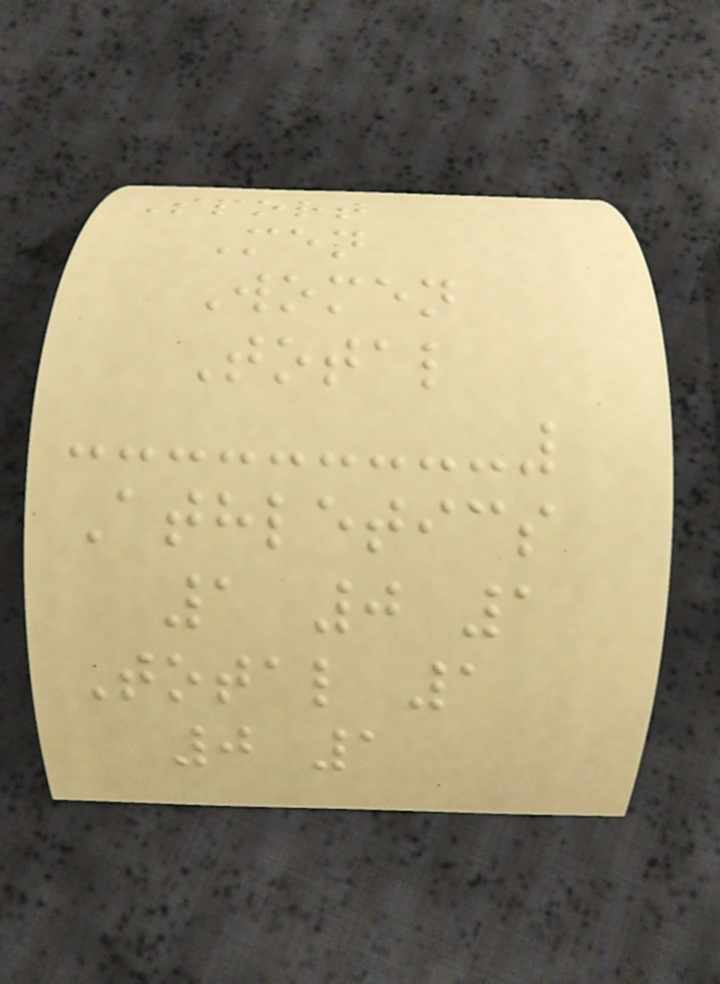Sport
Men
Women
Total
Athletics
1 0 1
Total 1
0 1
